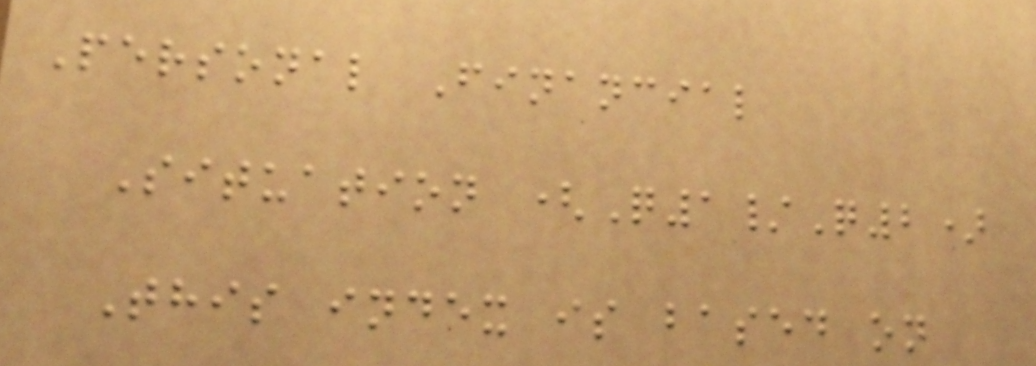Personal Financial
Situation (Q1/Q2)
This index is based on
